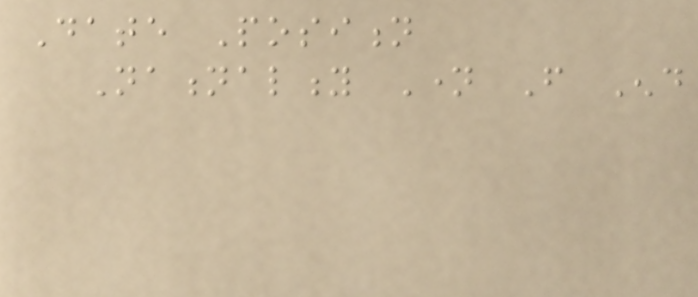Date Position
Nationality Name From End
